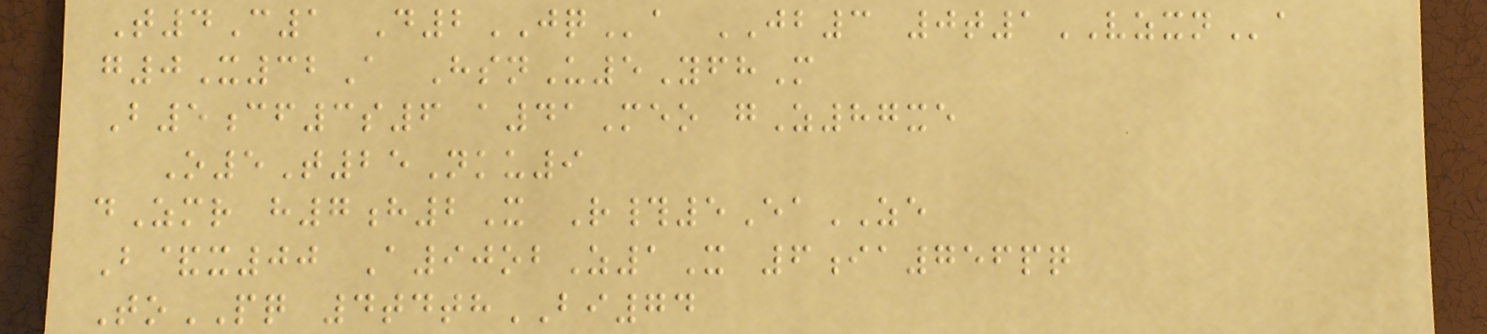T4C1 D2JQa JB3 0t1VZXNa
g0X32A HsnU5YfhM
B5cf3s6 a41Meo gZ87xe
O5T25Nku9
dZmr h7h2X R#5EaZE
B&x00 A90obZ1X 6ia756pq
ToPQ 4tdthBI74
